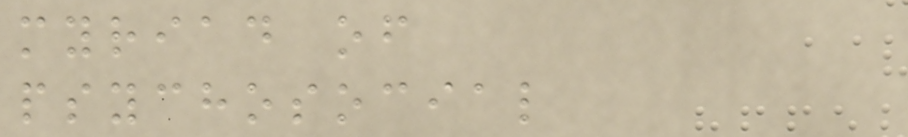myriad of
psychosocial
